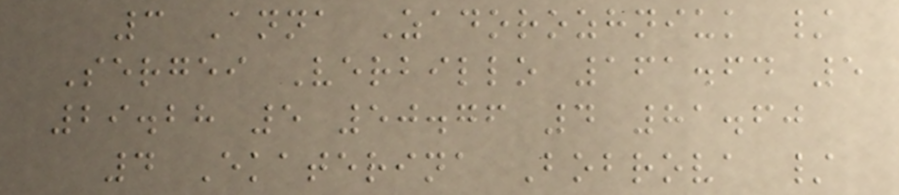3 Anna Zadorozhniuk /
Sergei Verbillo 161.64 5
29.28 5 50.76 4 81.60
4 Ekaterina Bobrova /
